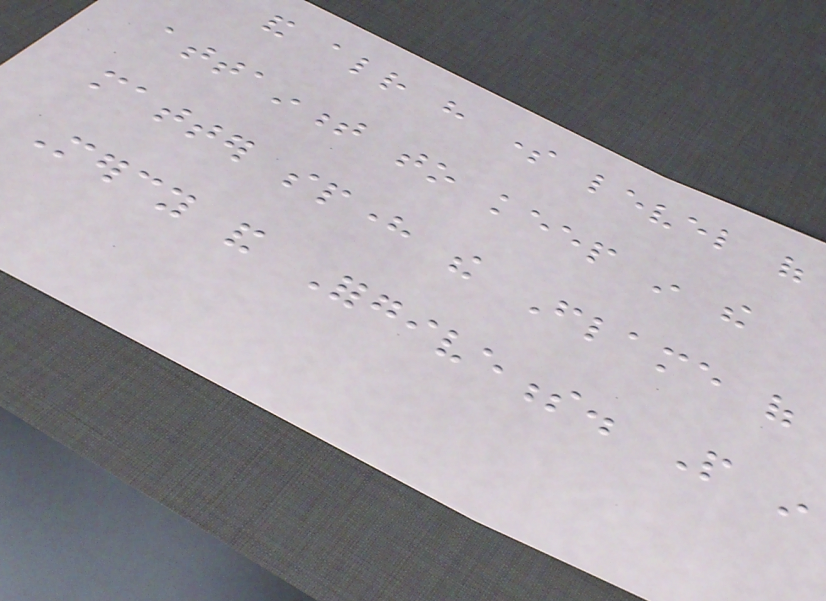and already have some level of
attainment to keep in the
matter sphere the Flame of
Mercy and Forgiveness. People in
